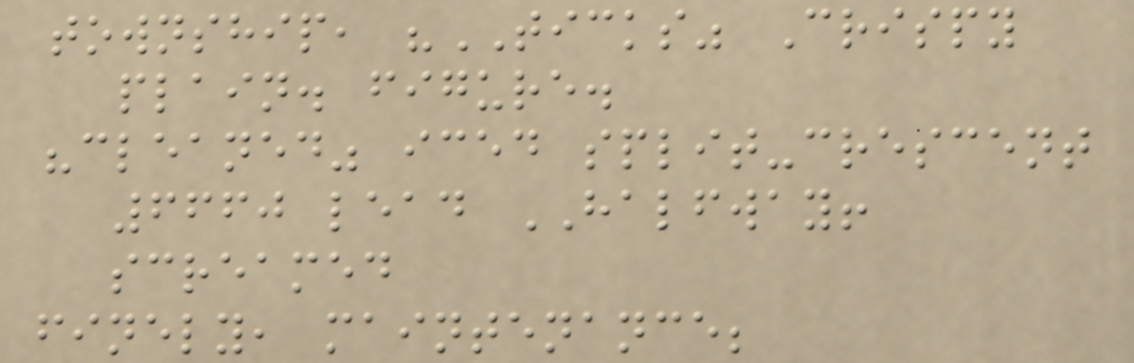township, "TICKS" Crispy
plain. figure.
"cleaned" iced split-crescent
6660 lead HALFWAY!
screamed
finely, maintenance;
